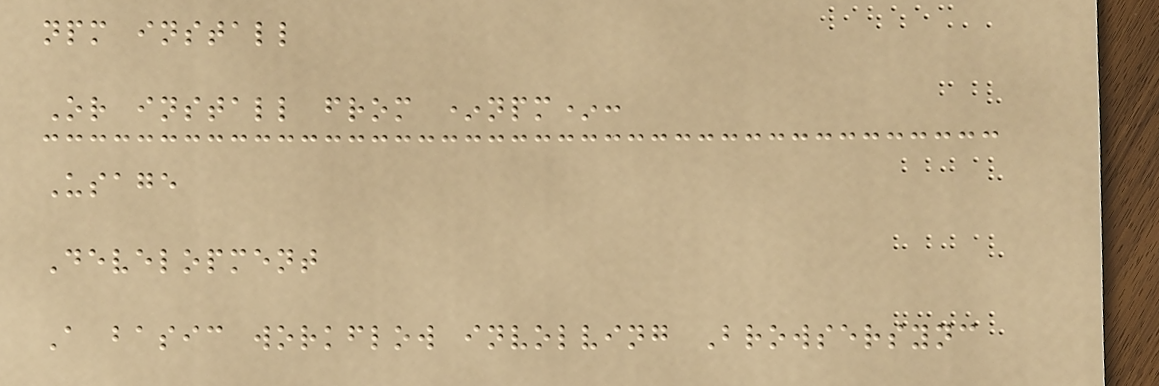npm install
Or install from *npm*:
Usage
Development
A basic workflow involving Browsersync
